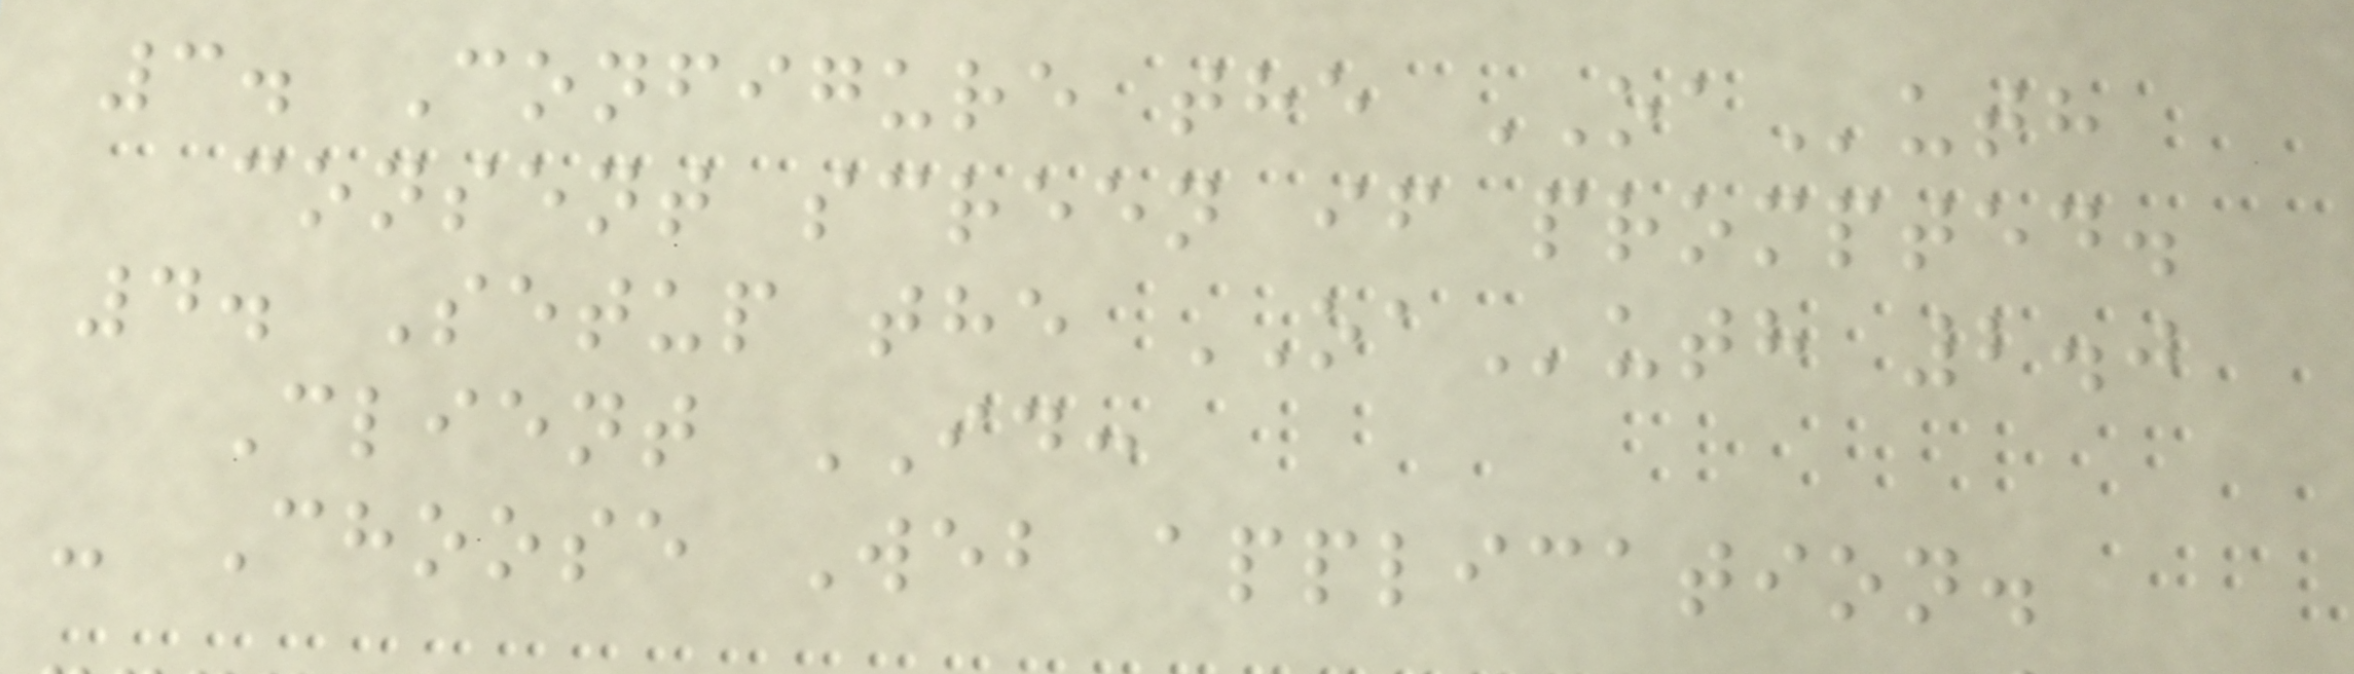3. Configure the OAuth
consent screen if prompted.
4. Setup the OAuth 2.0
Client ID:
- Choose Web application.
